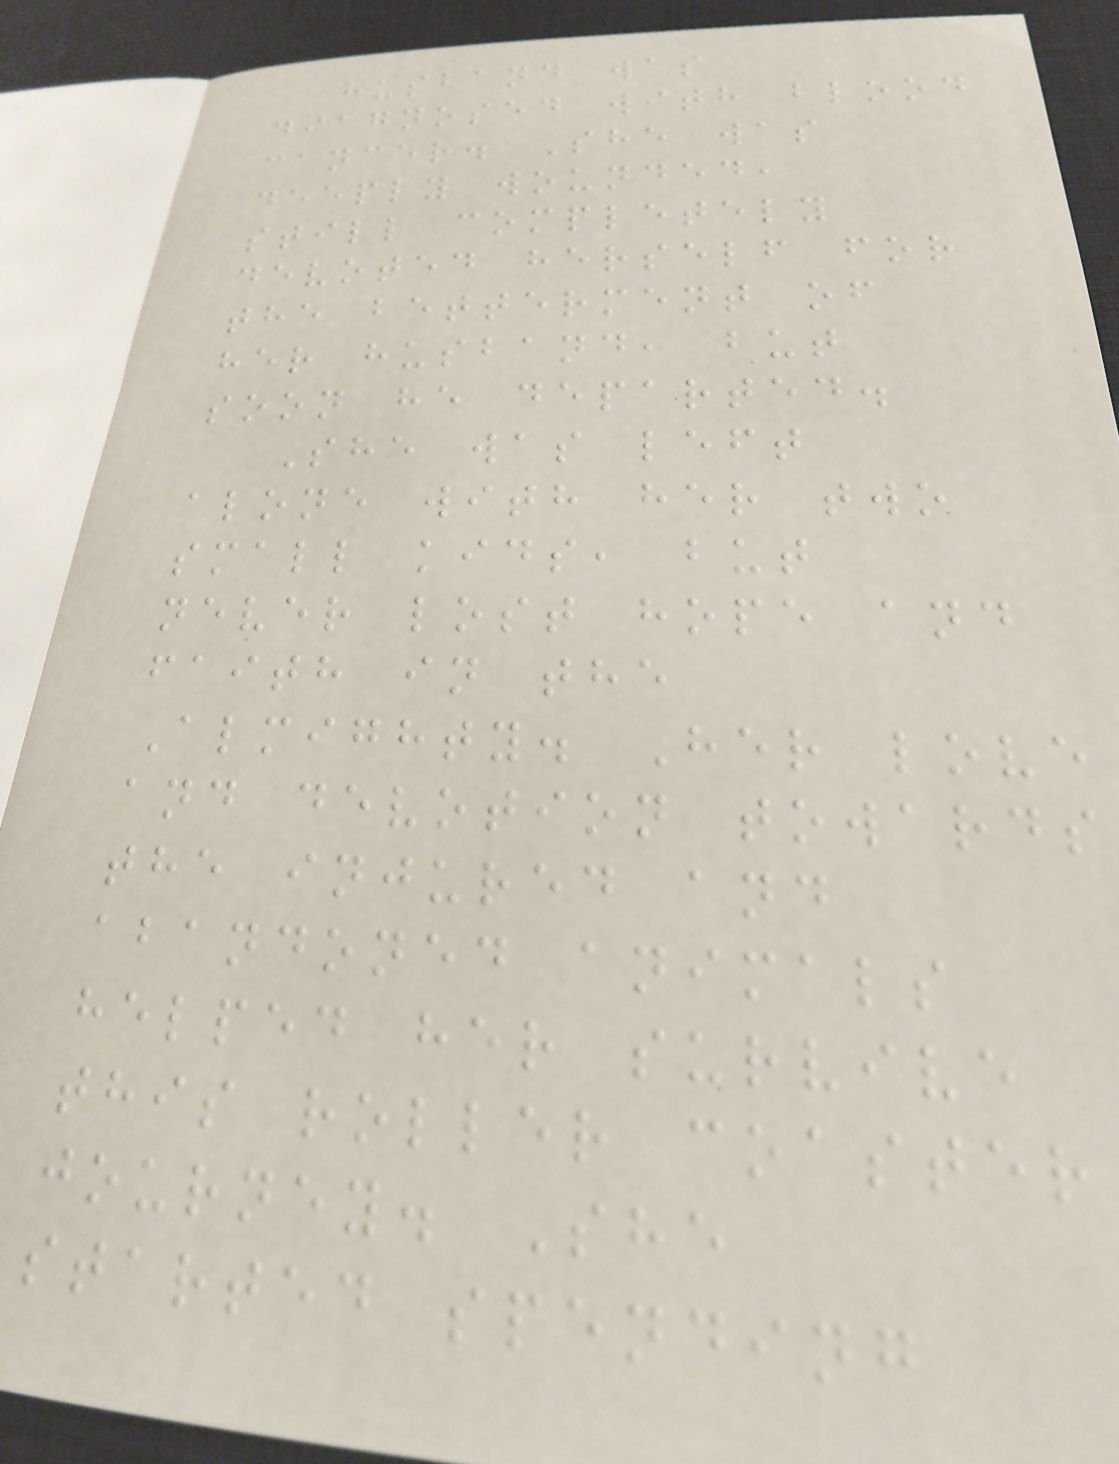husband was
diagnosed with blood
cancer. She was
deeply wounded,
still completely
devoted herself for
the betterment of
her husband, but
soon he departed.
She was left
alone with her two
small kids, but
never lost hope and
faith in the
Almighty. Her love
and devotion towards
the injured and
abandoned animals
helped her survive
this roller coaster
journey. She
started spending
